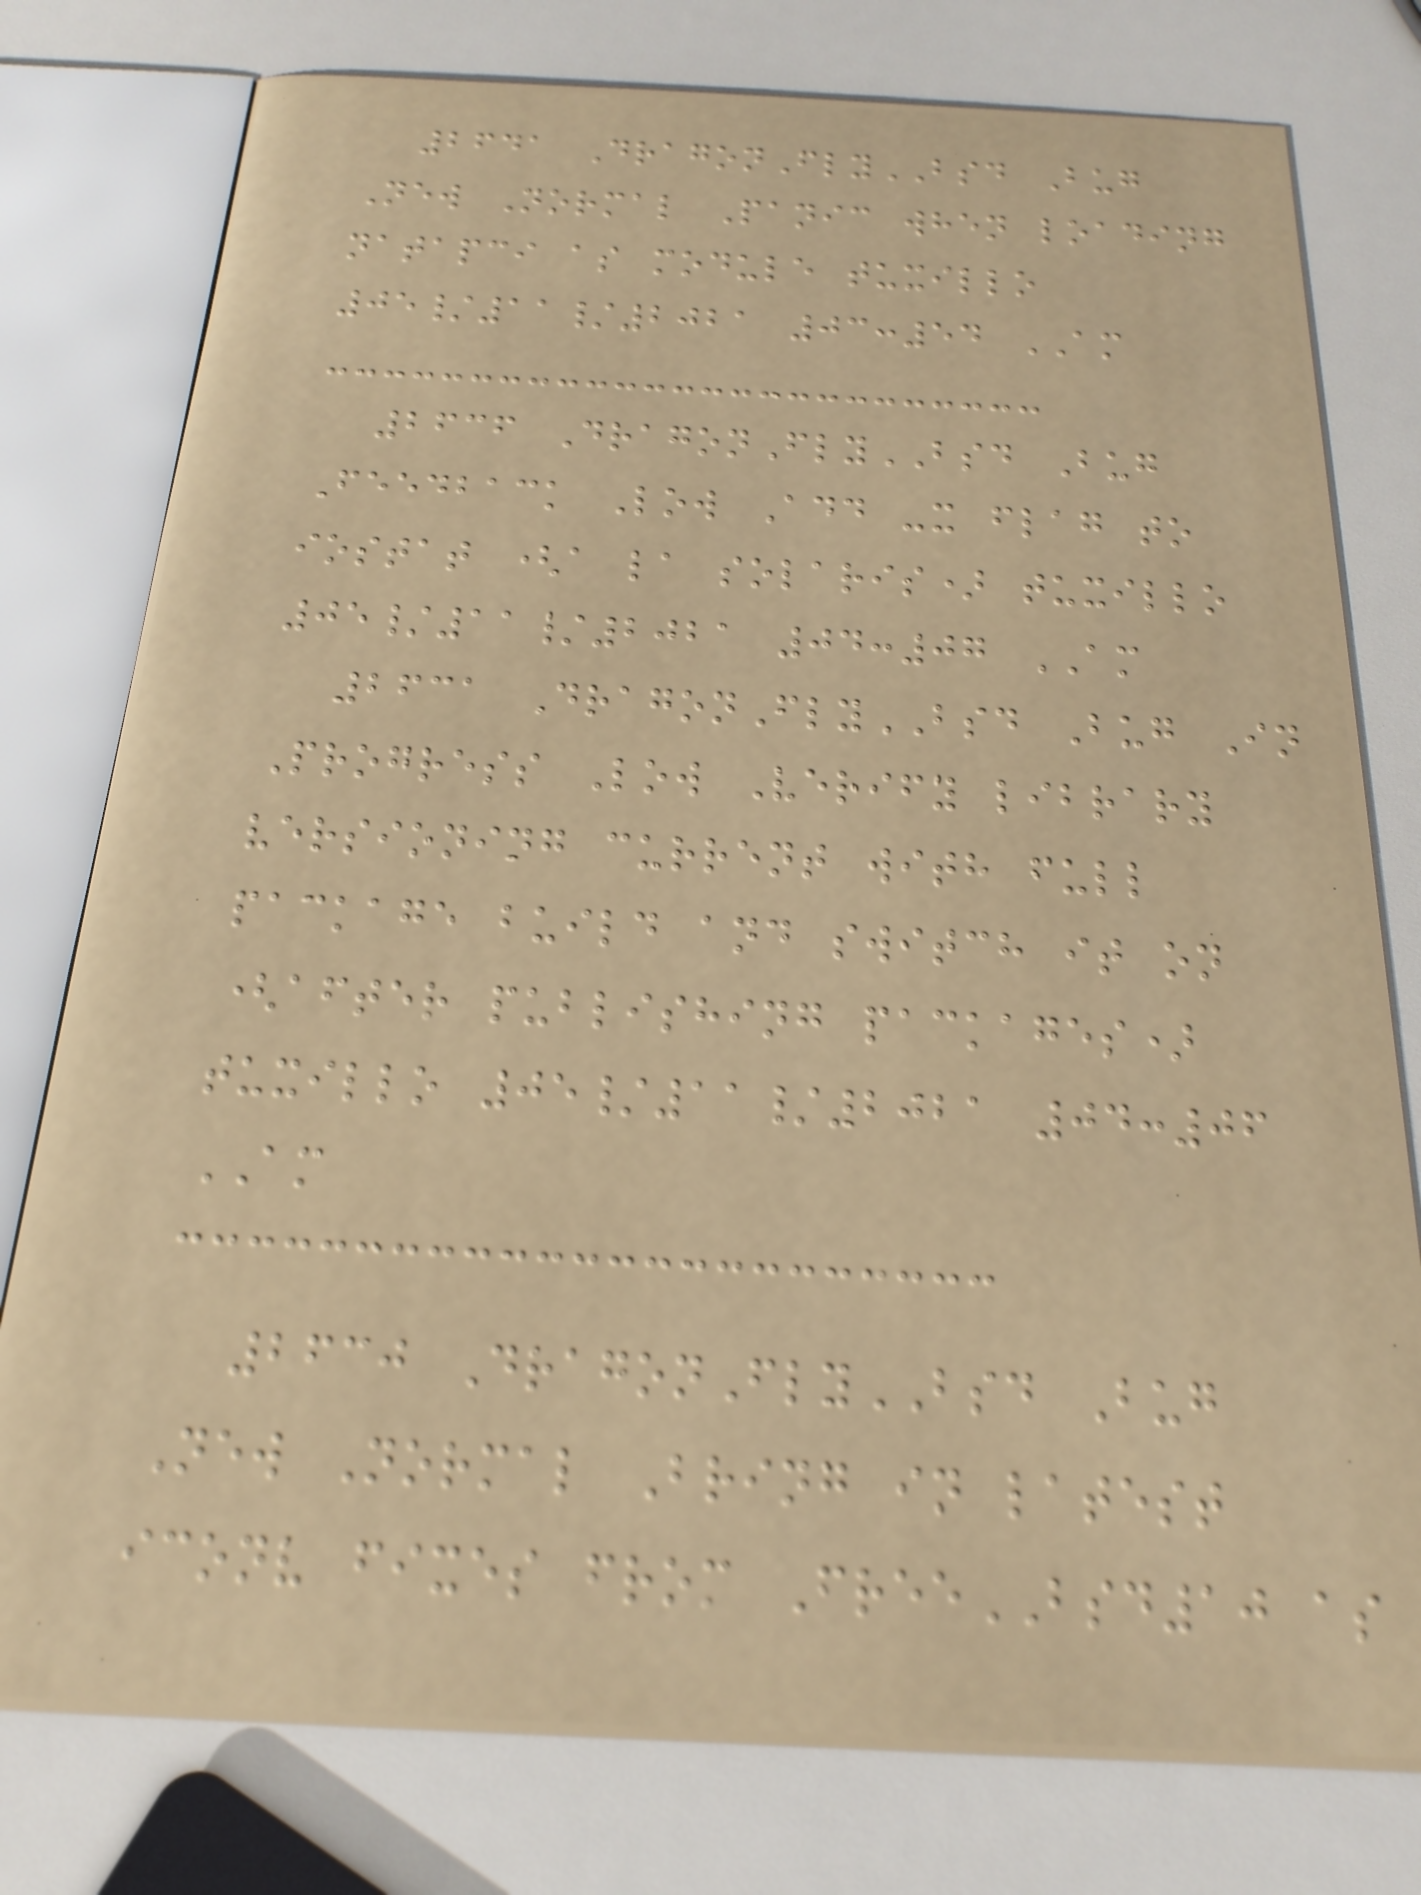2641 DragonFlyBSD Bug
New Normal Panic when loading
natapci as module tuxillo
05/11/2021 03:54 AM
2636 DragonFlyBSD Bug
Feedback Low Add -x flag to
iostat (a la solaris) tuxillo
05/11/2021 04:07 AM
2631 DragonFlyBSD Bug In
Progress Low Verify library
versioning current with full
package build and switch it on
(after publishing packages)
tuxillo 05/11/2021 04:06
AM
2630 DragonFlyBSD Bug
New Normal Bring in latest
iconv fixes from FreeBSD10 as
